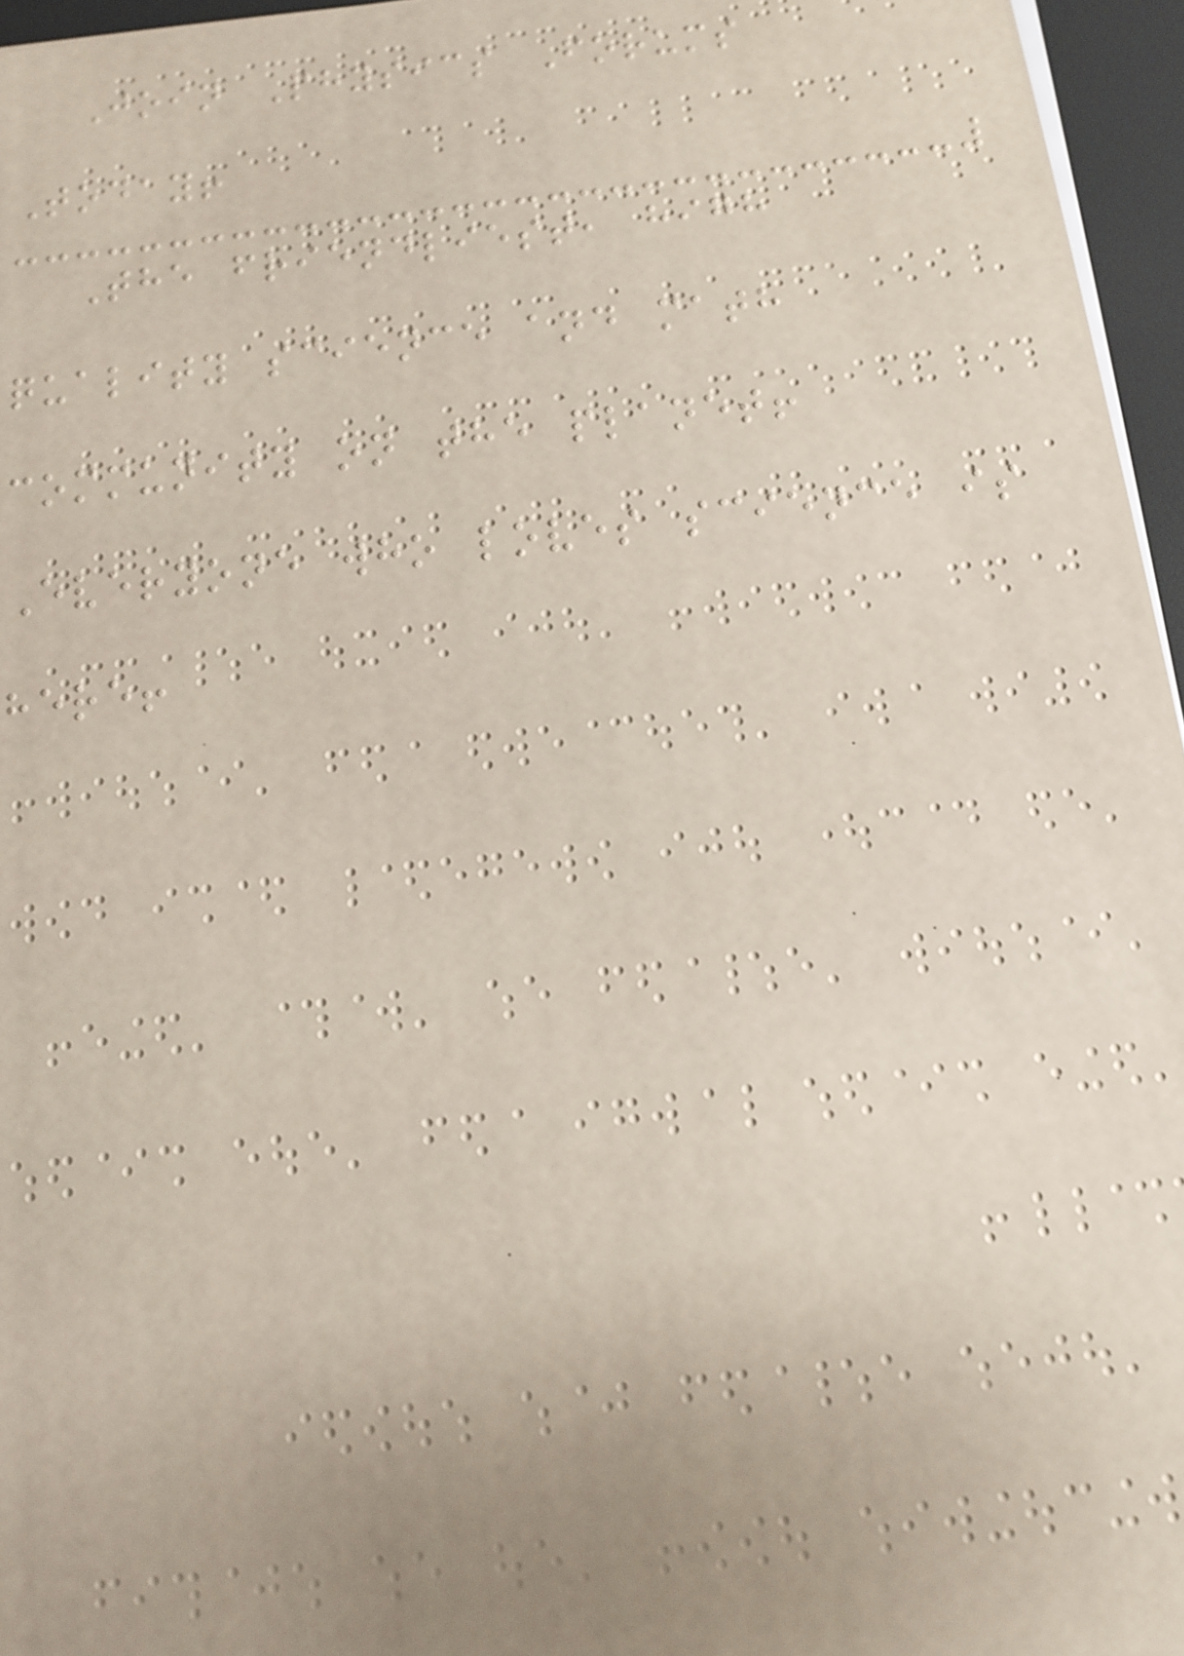Join Physics Forums
Today!
The friendliest, high
quality science and math
community on the planet!
Everyone who loves science is
here!
